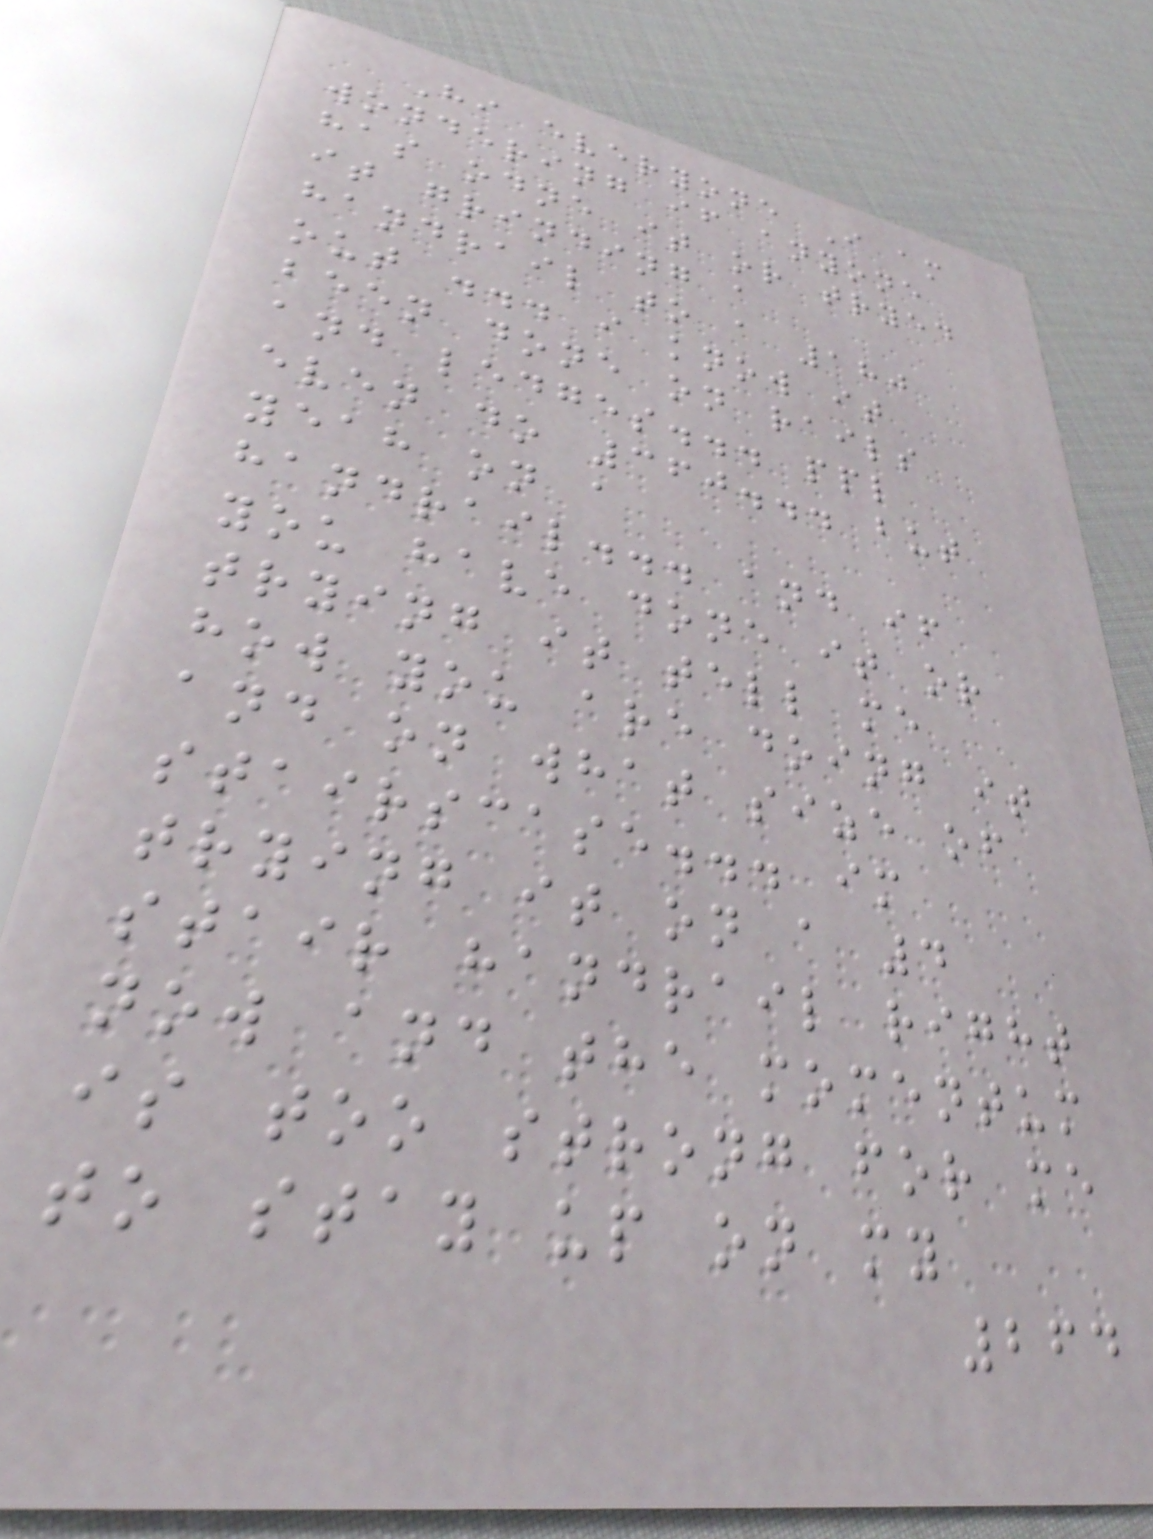Hi everyone I am
wondering if anyone
has odne it or tryed
it grinding a
handrail to a 180
out ... i know it
been done on rails
and ledges... ppl
even do 360... but
yeah on a
handrail... and if
you have done it or
trying it tell me
how you are doing it
and on what size of
stairscase... im
trying it on a 4
stair handrail right
now and the momentum
is too strong for me
to stay up on my
264
